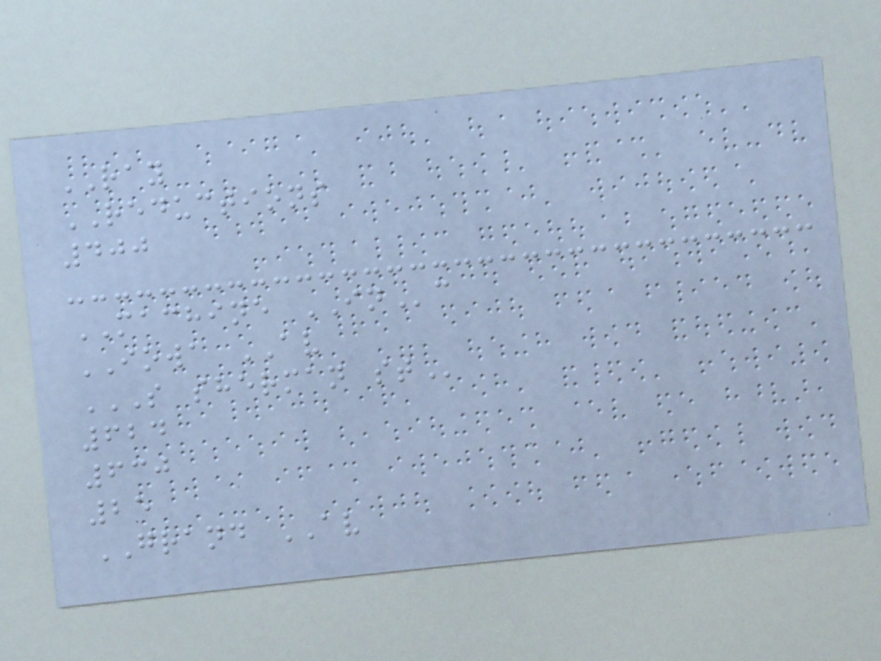RAY
REDUCTIONS
400
MACHINE INc
IOWA AV
S SHERMAN ST
624
630
25
GRAND AV
